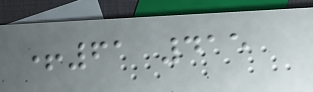+61 415
